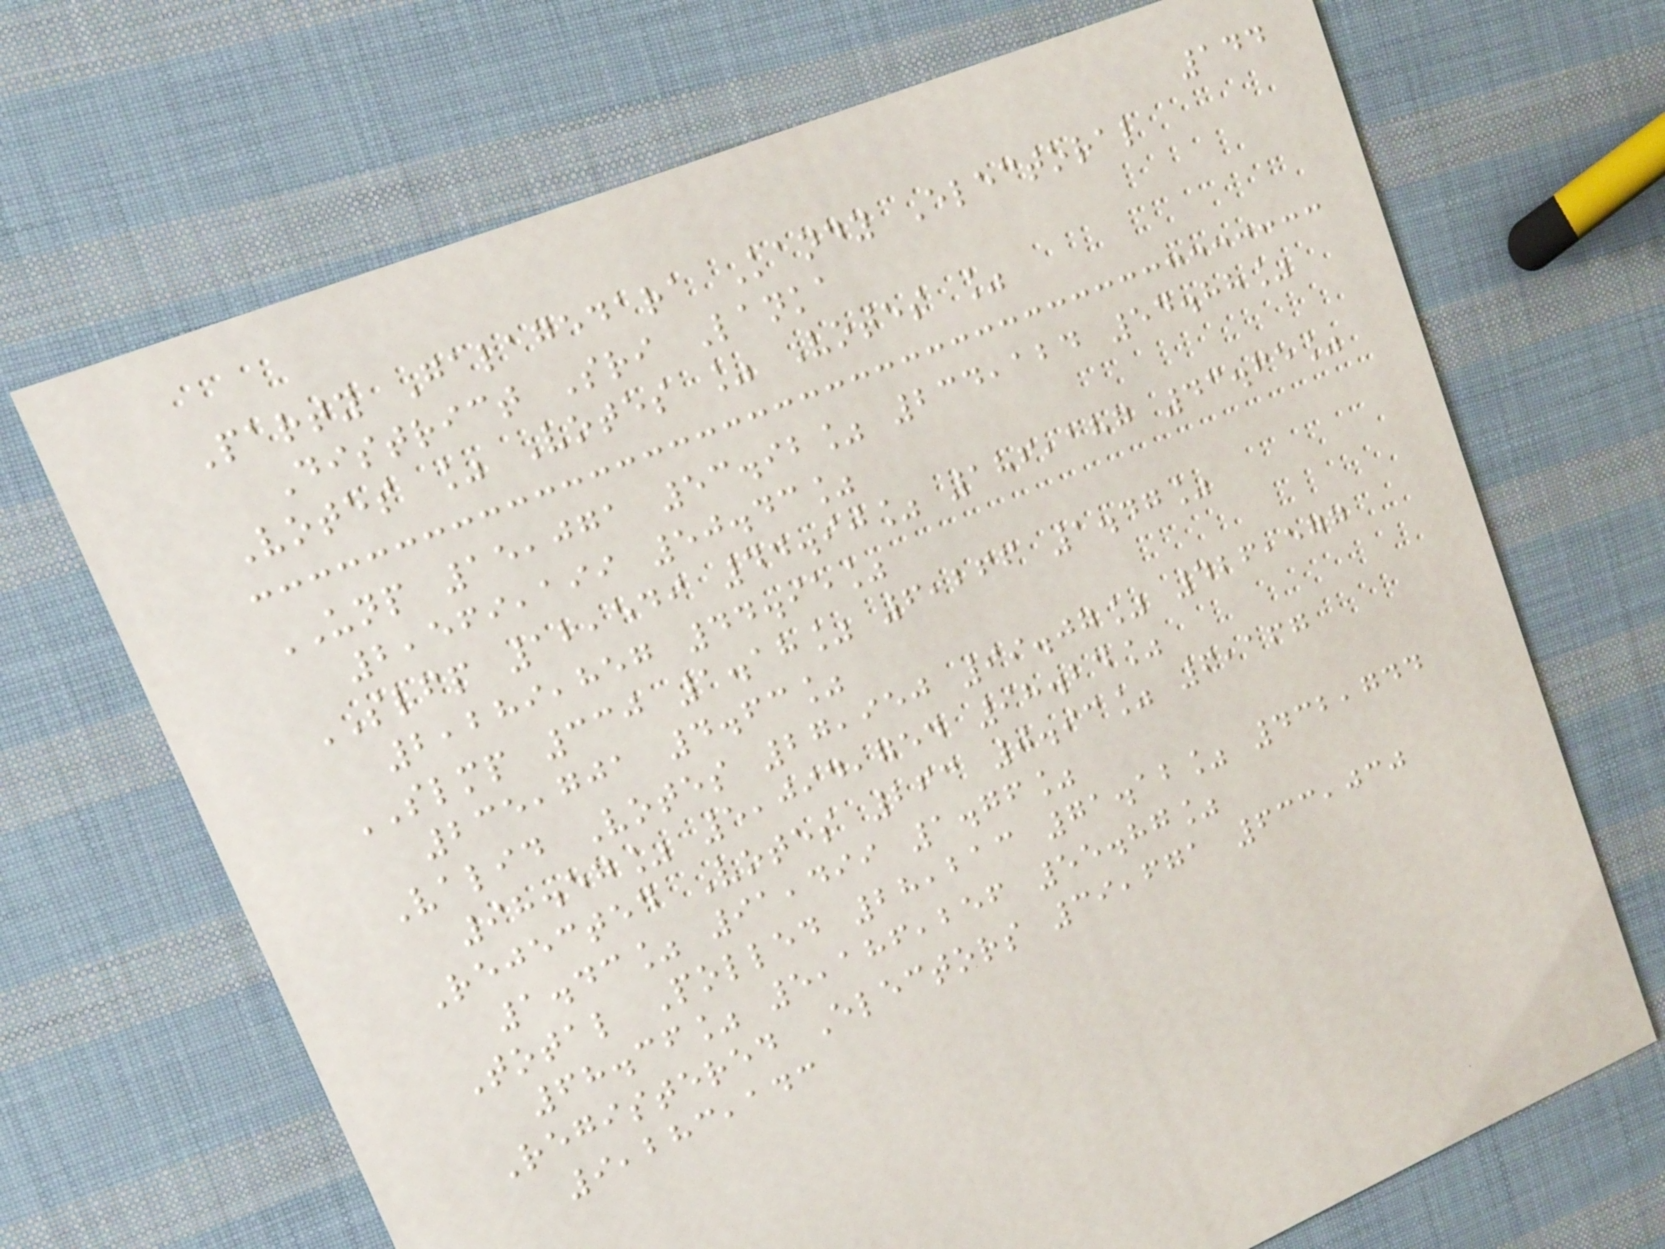144
Party Galagedara Kandy Electoral
District Sri Lanka
Votes % Votes % Votes %
UNP 15,071 53.92% 234,124 54.88%
2,569,199 50.43%
SLFP 12,549 44.90% 186,187 43.65%
2,289,857 44.95%
SLMP 330 1.18% 6,266 1.47%
235,701 4.63%
Valid Votes 27,950 99.07% 426,577
98.57% 5,094,754 98.24%
Rejected Votes 263 0.93% 6,167
1.43% 91,499 1.76%
Total Polled 28,213 71.12% 432,744
68.36% 5,186,256 55.87%
Registered Electors 39,671 633,030
9,283,143
